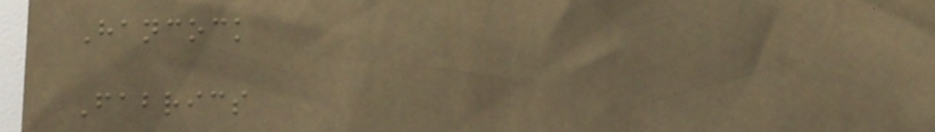Hancock
Fabrics
